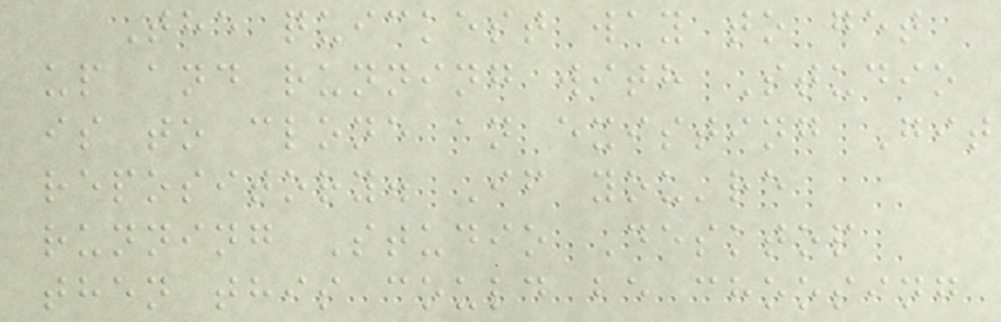The quickest way to get
up and running with Studio
is to clone an existing Git
repository. If you're
running Studio Desktop
then this could be choosing
